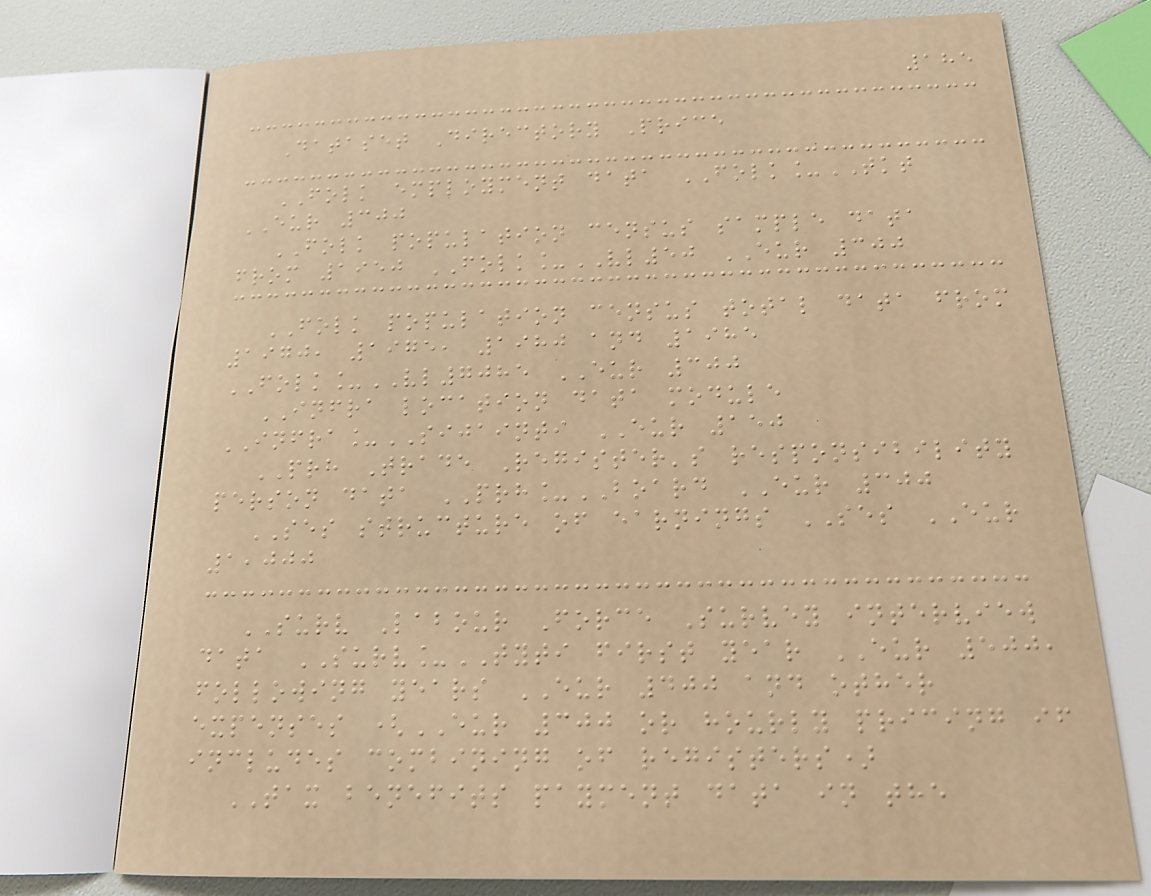185
Dataset Directory Price
FOLK employment data FOLK_TKT
EUR 300
FOLK population census sample data
from 1950 FOLK_VL50 EUR 300
FOLK population census total data from
1970, 1975, 1980 and 1985
FOLK_VL7085 EUR 300
INFRA location data module
INFRA_SIJAINTI EUR 150
PRH Trade Register's responsibility
person data PRH_BOARD EUR 300
SES structure of earnings SES EUR
1,000
SURV Labour Force Survey interview
data SURV_TYTI first year EUR 500,
following years EUR 400 and other
expenses (EUR 300 or hourly pricing if
includes combining of registers)
TAX benefits payment data in the
